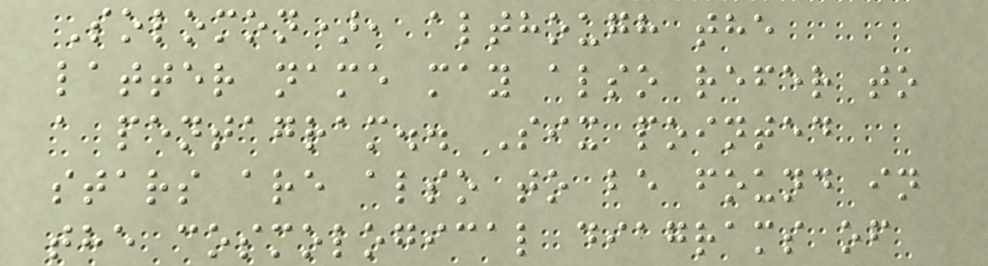Solomon), although the
latter name may also refer to
a pentagram.. Six pointed
stars are also to be found in
the cosmological diagrams of
